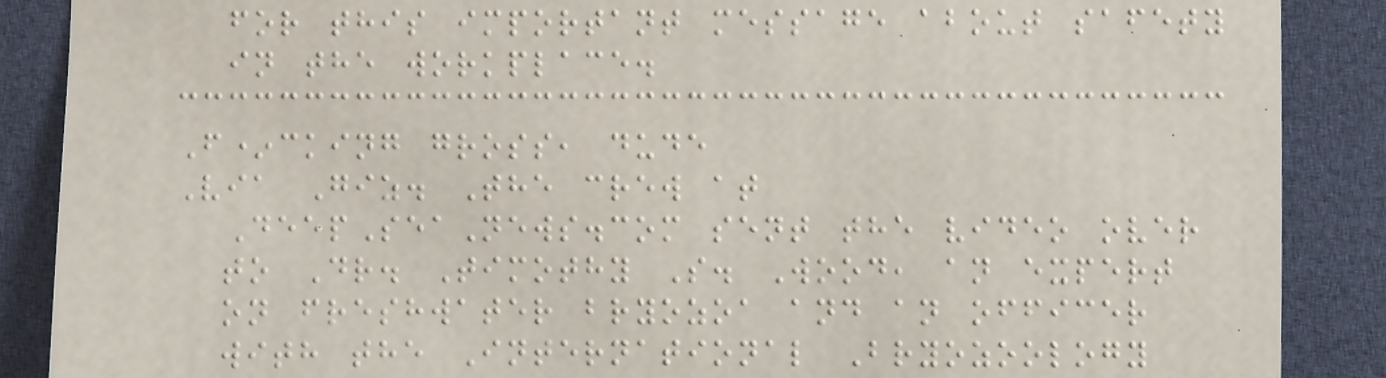for this important message about safety
in the workplace.
F*cking gross, dude
Via Giz. The crew at
DeepSeaNews.com sent the video over
to Dr. Timothy S. Wood, an expert
on freshwater bryozoa and an officer
with the International Bryozoology
